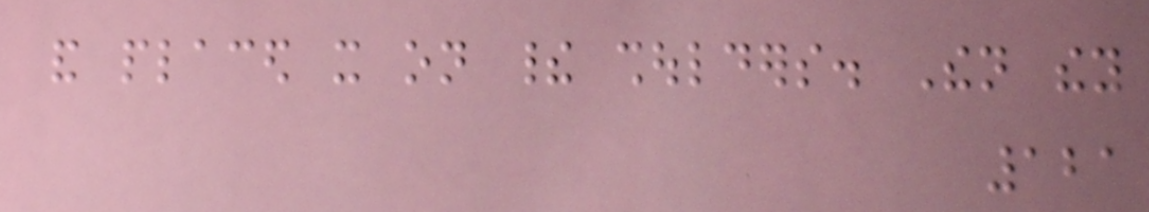and placed it on their shoulders. Then they
121
